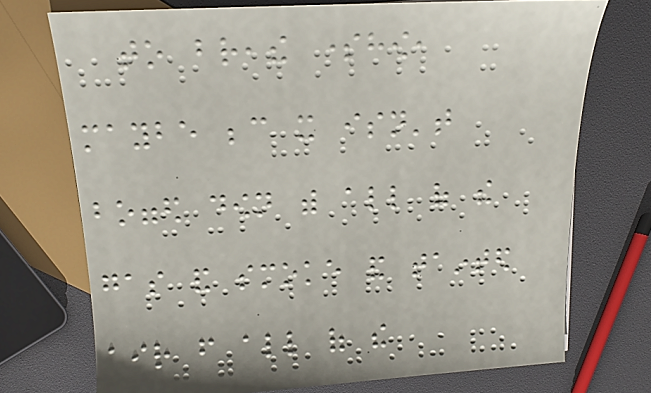to breathe somehow,
maybe because it isn't
bogged down with all of the
gas and smoke and tainted
air from all of the
